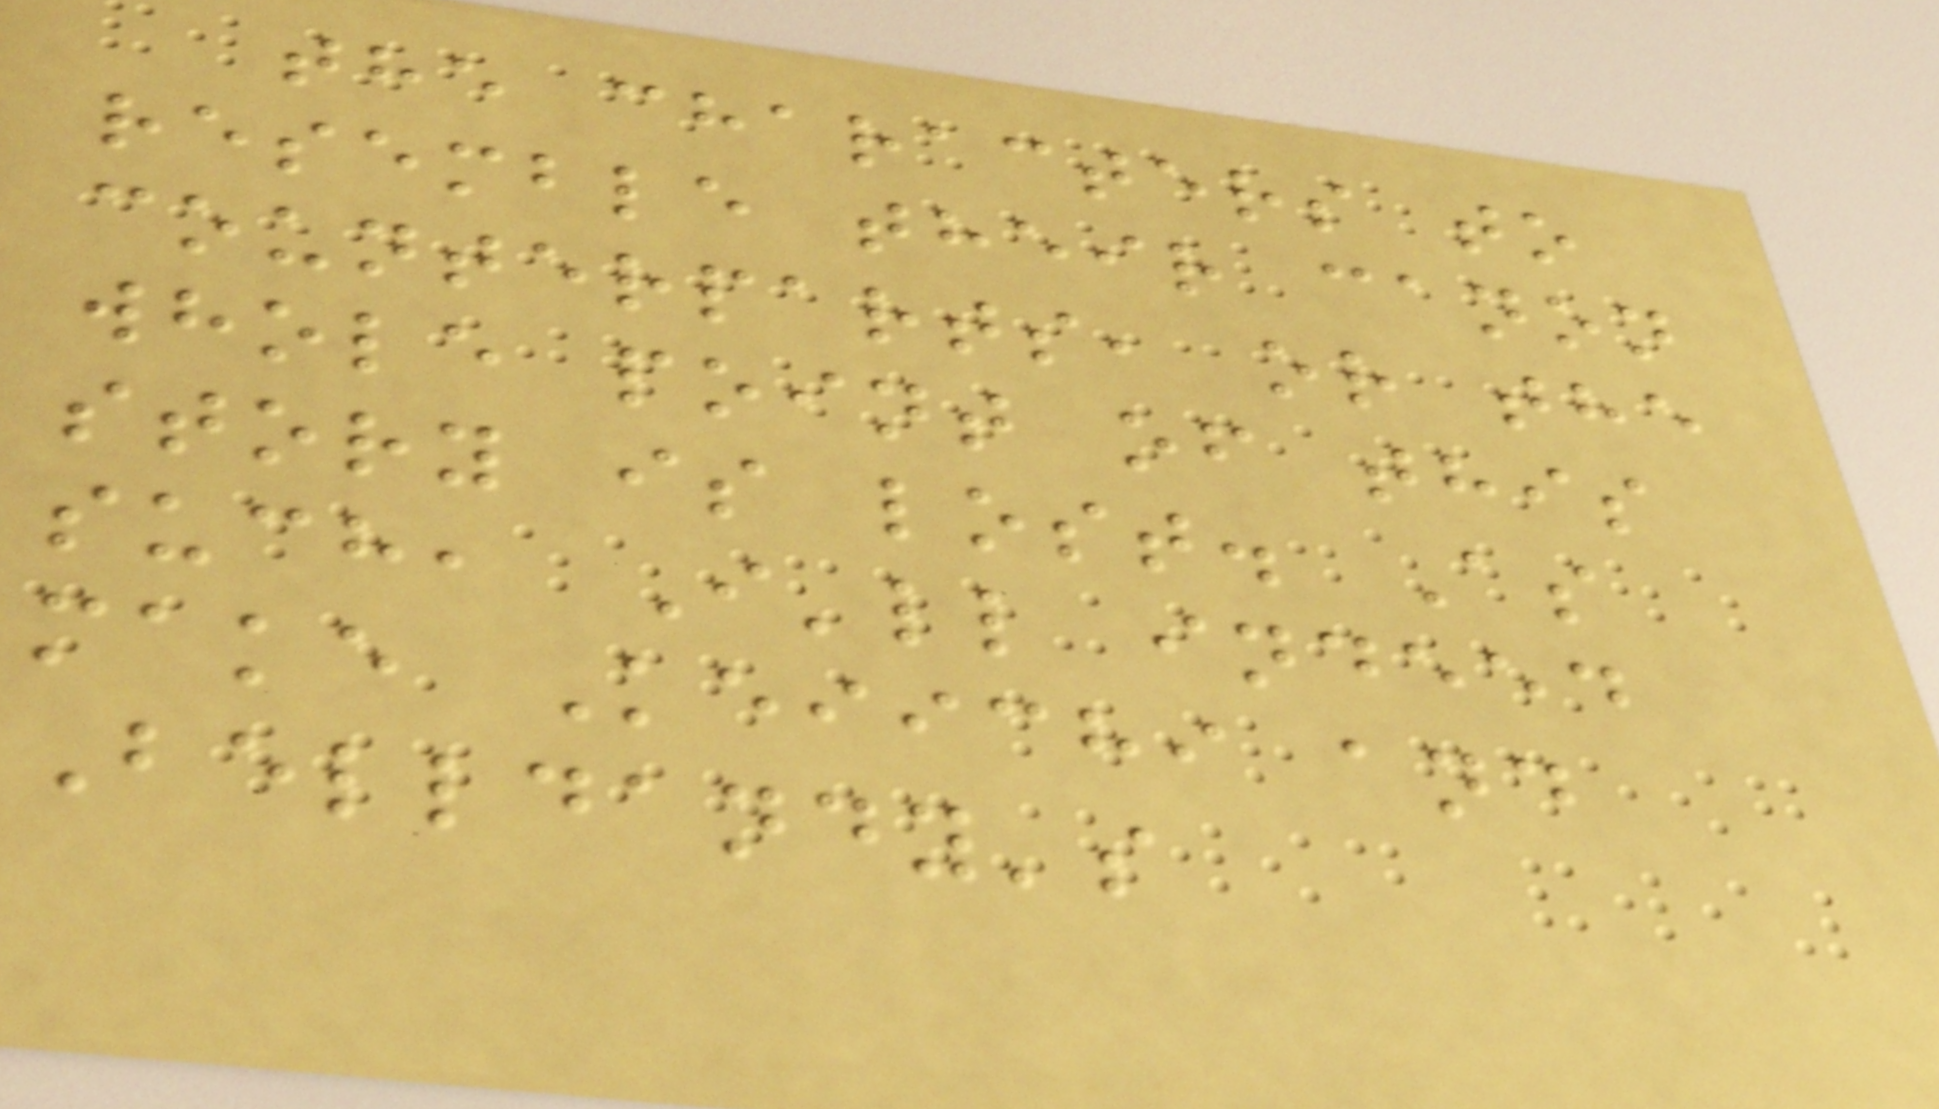the characters to
resemble their canon
counterparts, or the
whole point of this
story is lost. As
such, I'll indeed
make Keiichi and
Belldandy's
